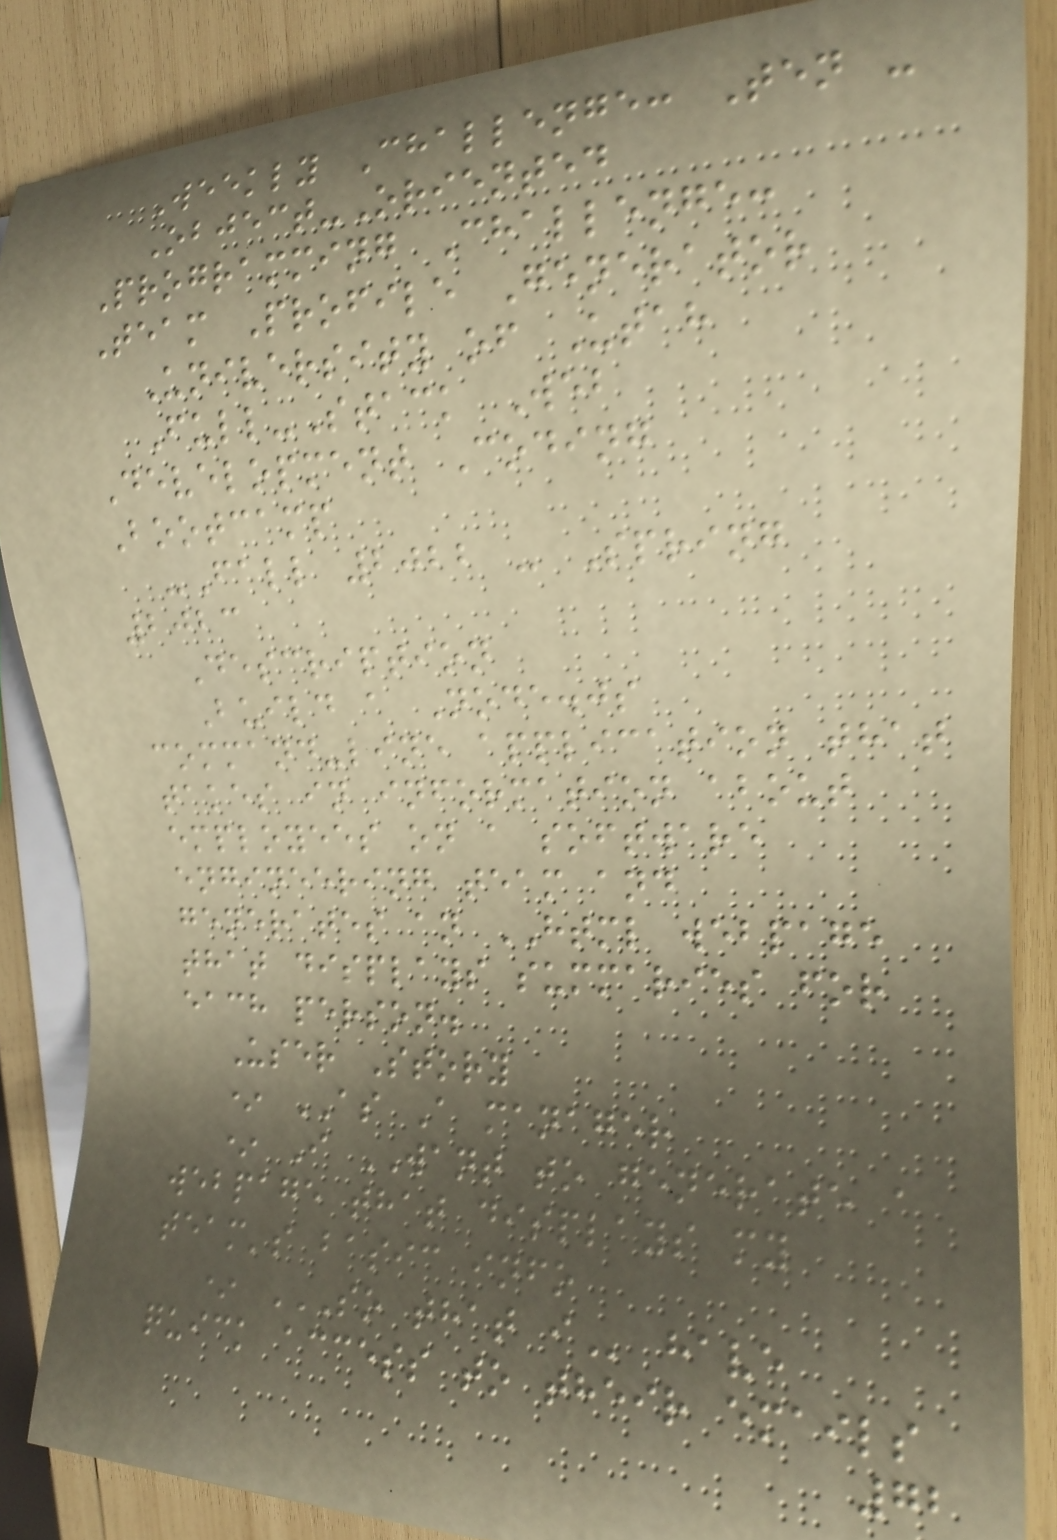Weekly Challenge: Ten -
Object-Oriented
Programming Challenge:
Team Profile Generator
University of Utah
Full-Stack Web
Development Coding
Bootcamp
-Fall 2022 - Spring
2023
Description
Build a Node.js
command-line application that
takes in information about
employees on a software
engineering team and
generates an HTML webpage
that displays summaries for
each person.
User Story
* AS A manager
* I WANT to generate a
webpage that displays my
team's basic info
* SO THAT I have
quick access to their emails
72
